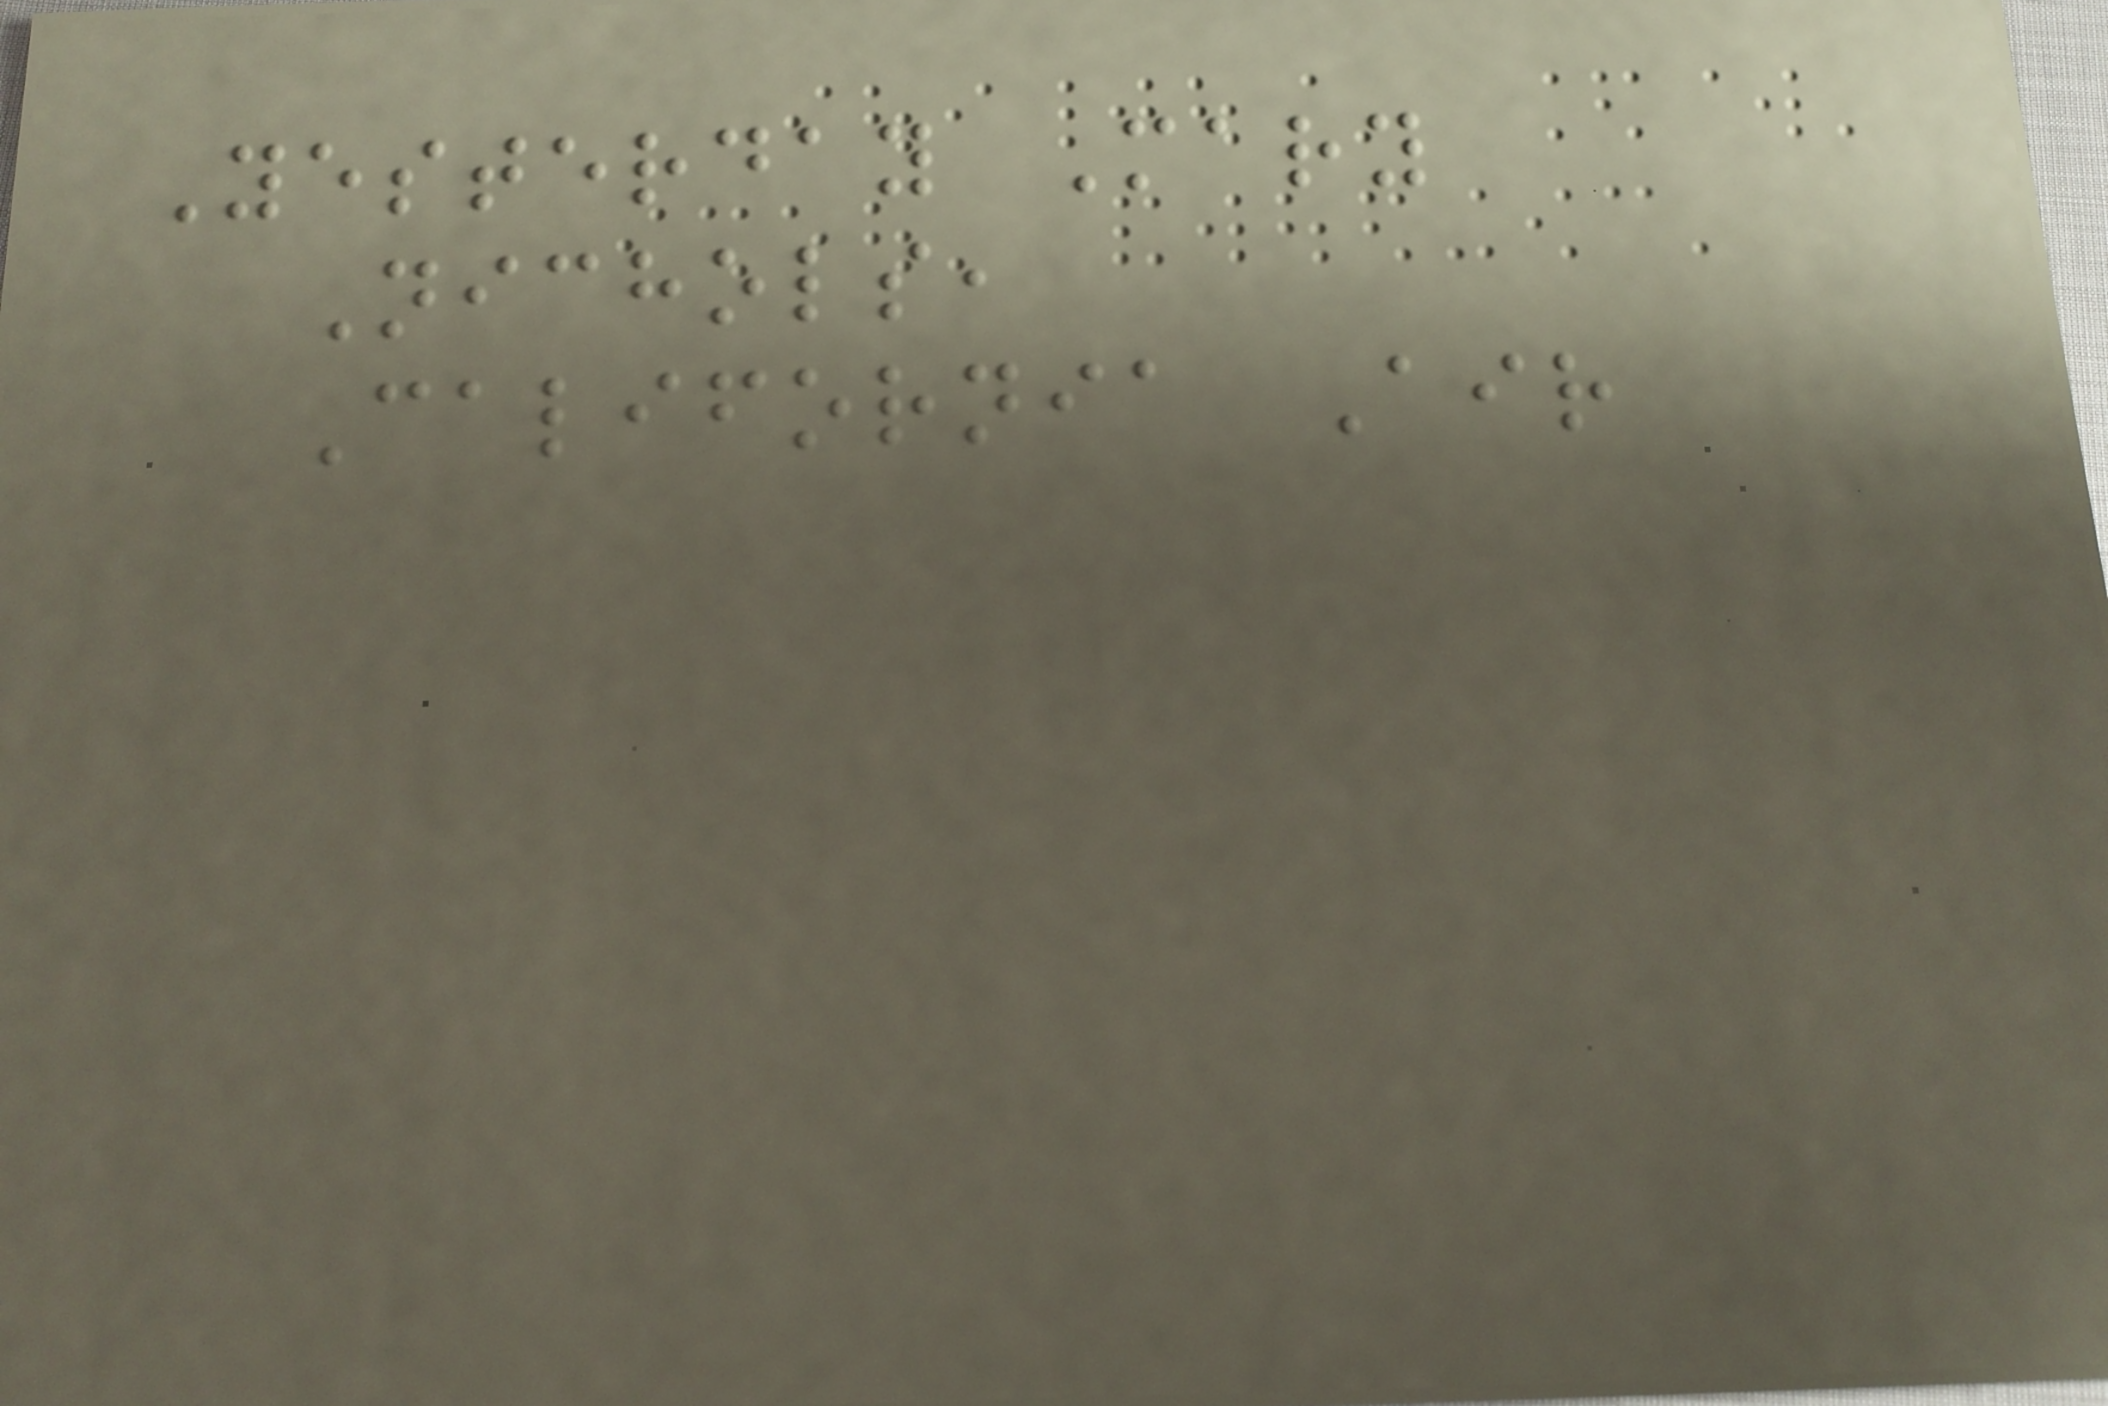Yesterday Mary
Nichols,
California Air
